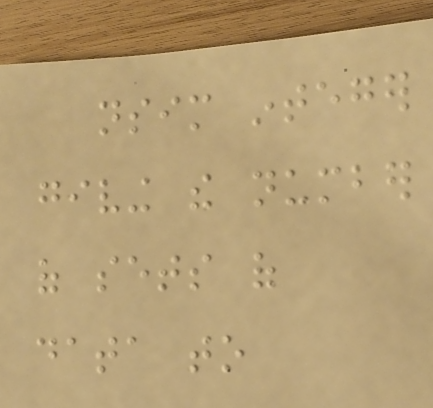nsim integer
giving the number
of sets of
data to
